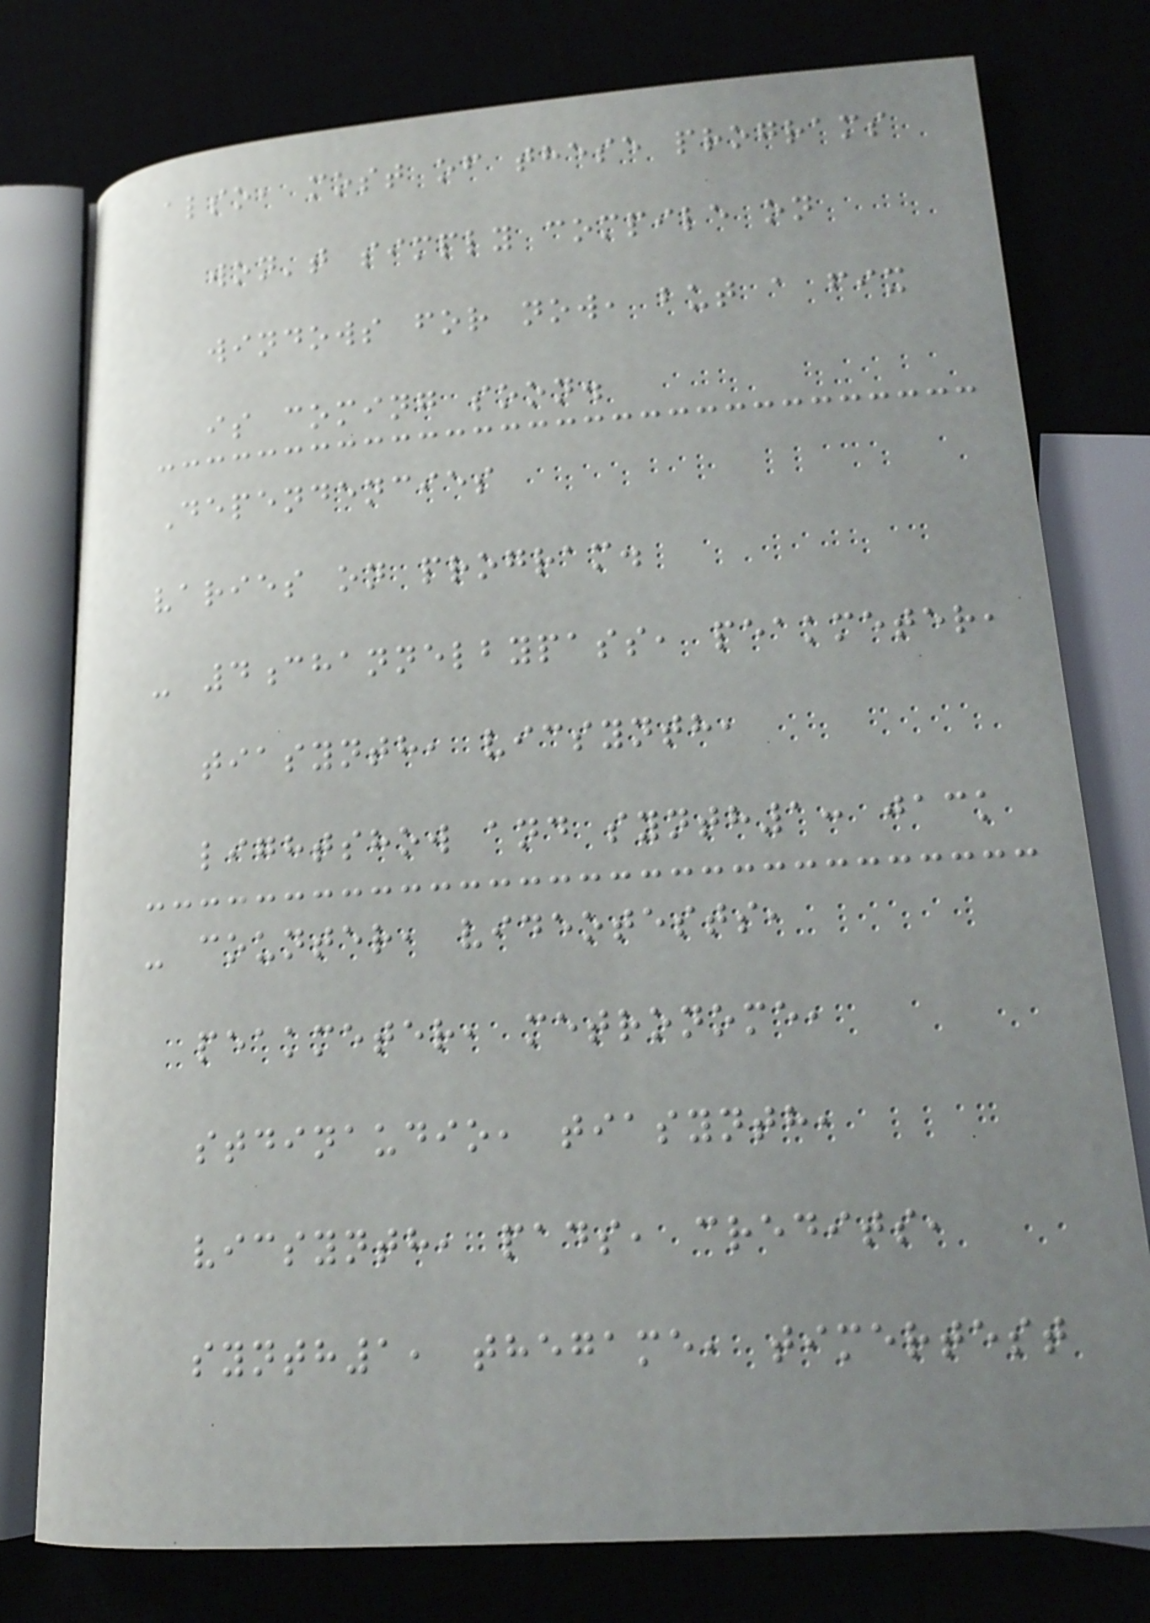also, most of these programs
won't simply compile on
windows for now, but a fix
is coming soon.
Dependencies
varies on program.
- 4channelbypass, peakmeter,
tiasynth, vicsynth,
lightshow and synth1: jack
- counter, videotests,
peakmeter, metronome,
stdinaudio, tiasynth,
vicsynth, pads, credits,
synth1, thegame, timertest
